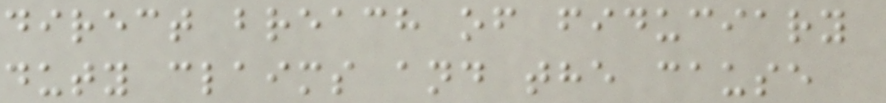direct breach of fiduciary
duty claims and the cause
